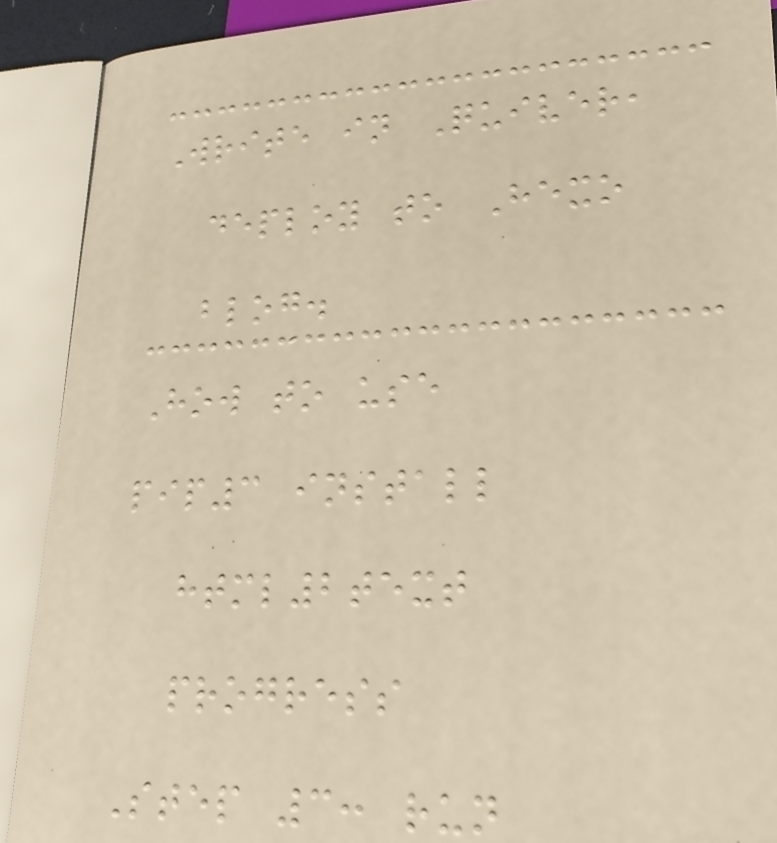Write in Quiver,
deploy to Hexo
blog.
How to use
pip3 install
html2text
progress
Step 3: run
